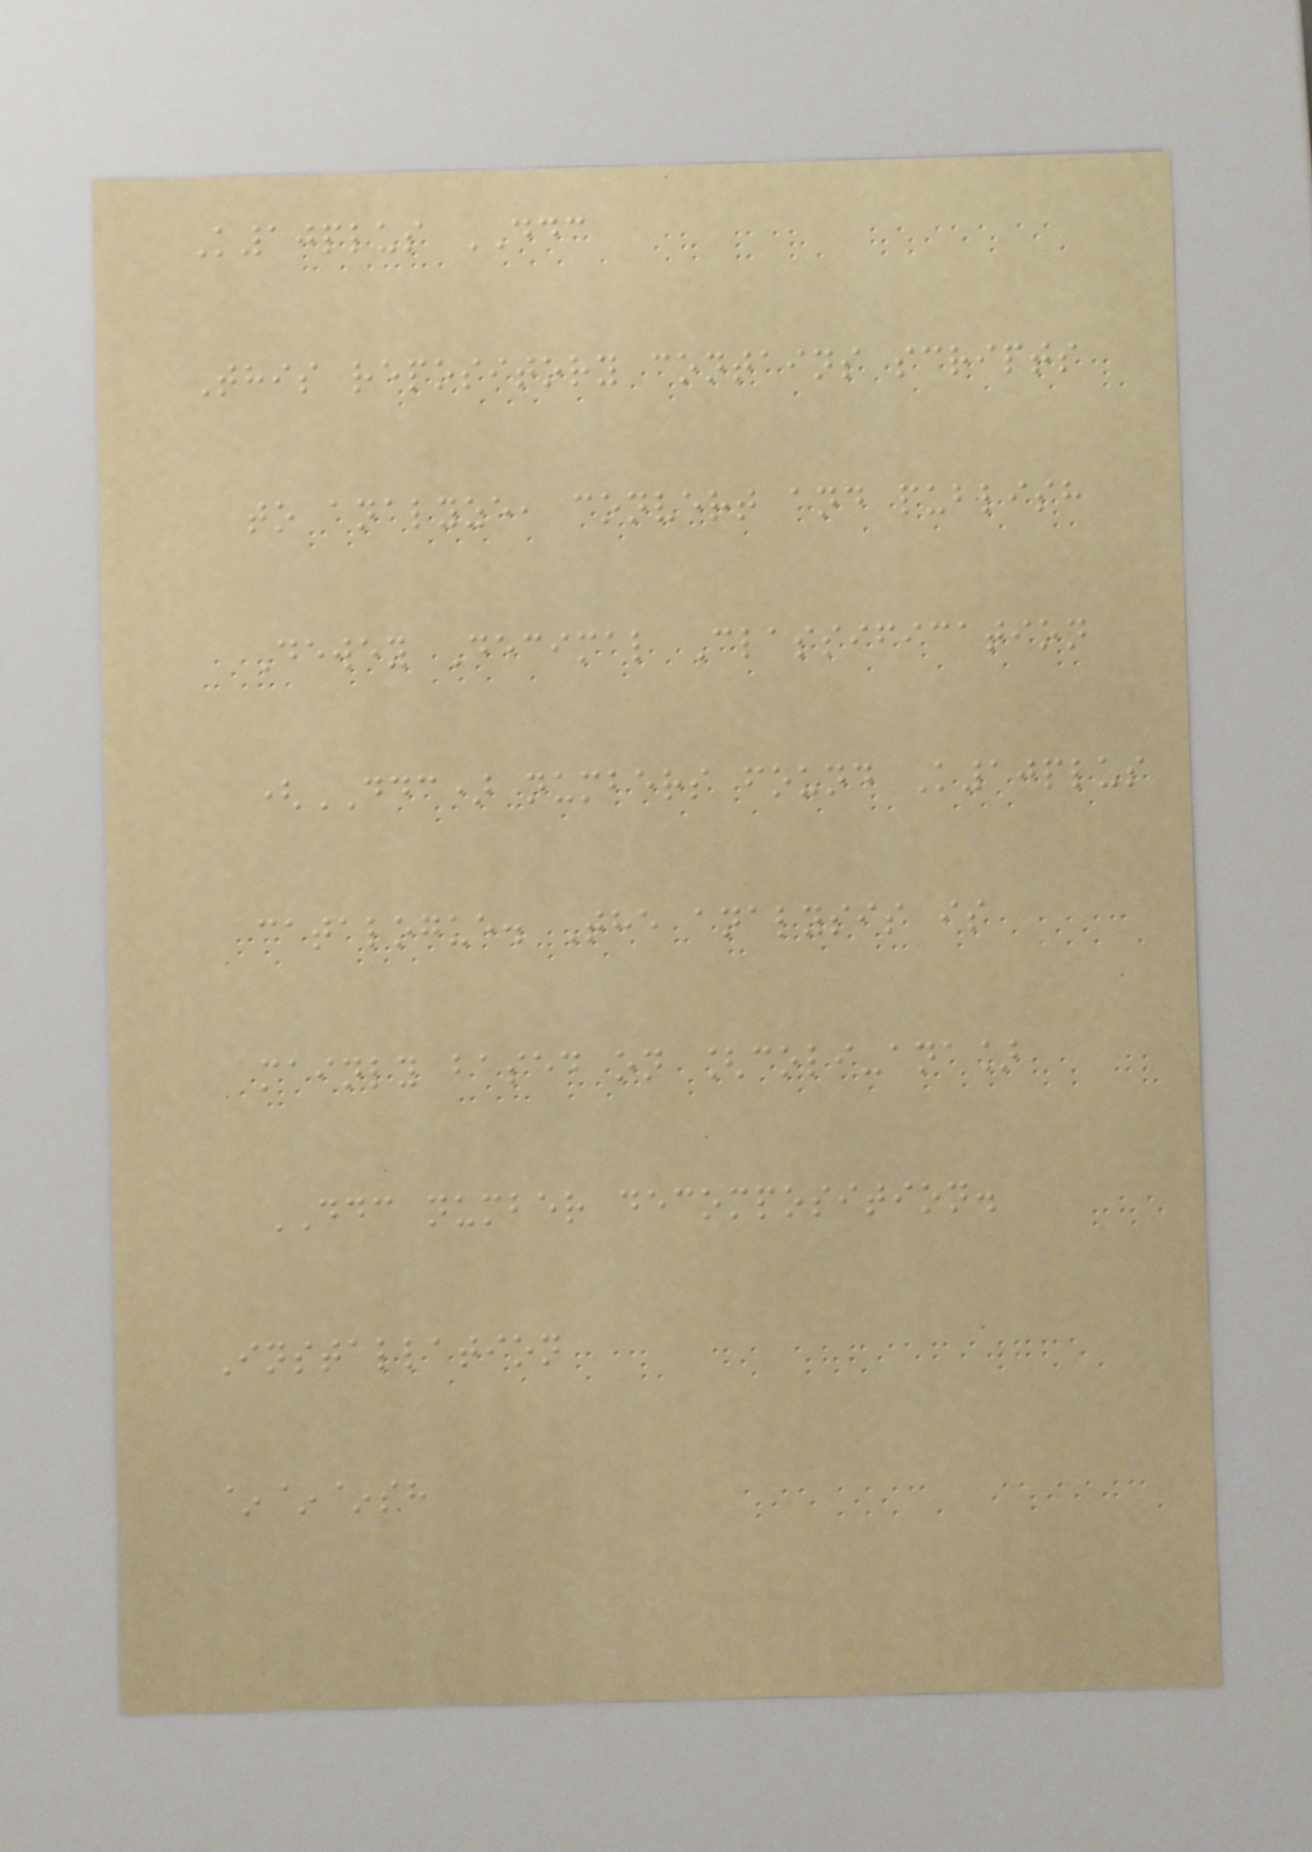K10plus DDC
This repository contains scripts
to analyze, convert and publish
Dewey Decimal Classification
(DDC) numbers found K10plus
catalogue. The analysis is
mainly based on [coli-ana]
DDC number decomposition.
Installation
~~~sh
